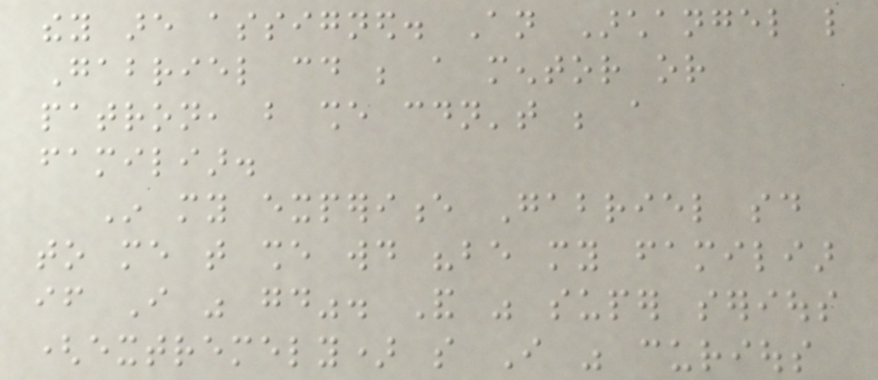they are assigned. An Archangel like
Gabriel could be a mentor or
patron, but she couldn't be a
familiar.
In my experience Gabriel said
to me that she would "be my familiar
if I was good". And was super serious
(extremely) so I was curious
